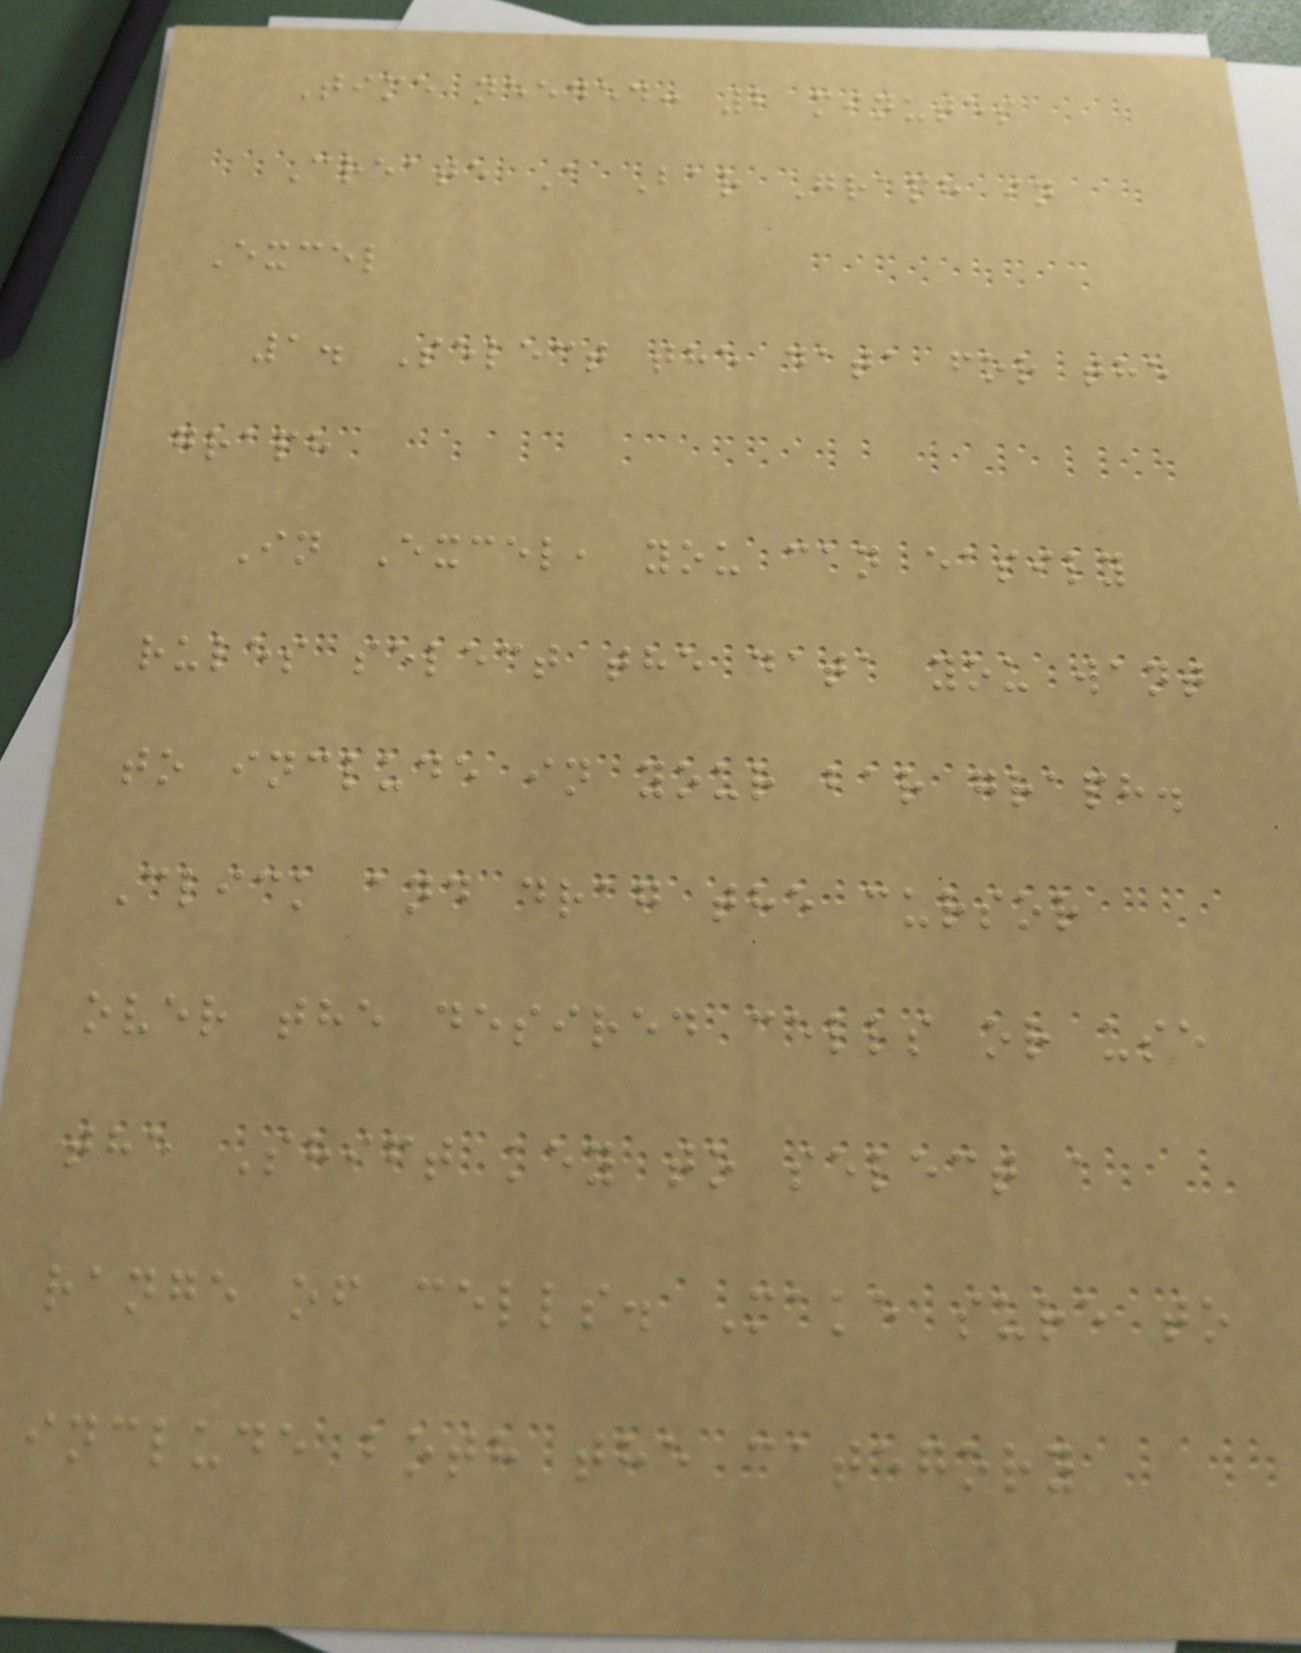Time needed: 2 minutes
Create A Bar Graph in
Excel
1. Select the data for the
graph
In Excel, you can easily
rules select the data you want
to include in your bar graph.
Click and drag the cursor
over the desired cells or use
the Shift key to select a
range of cells. Make sure to
include both the category
